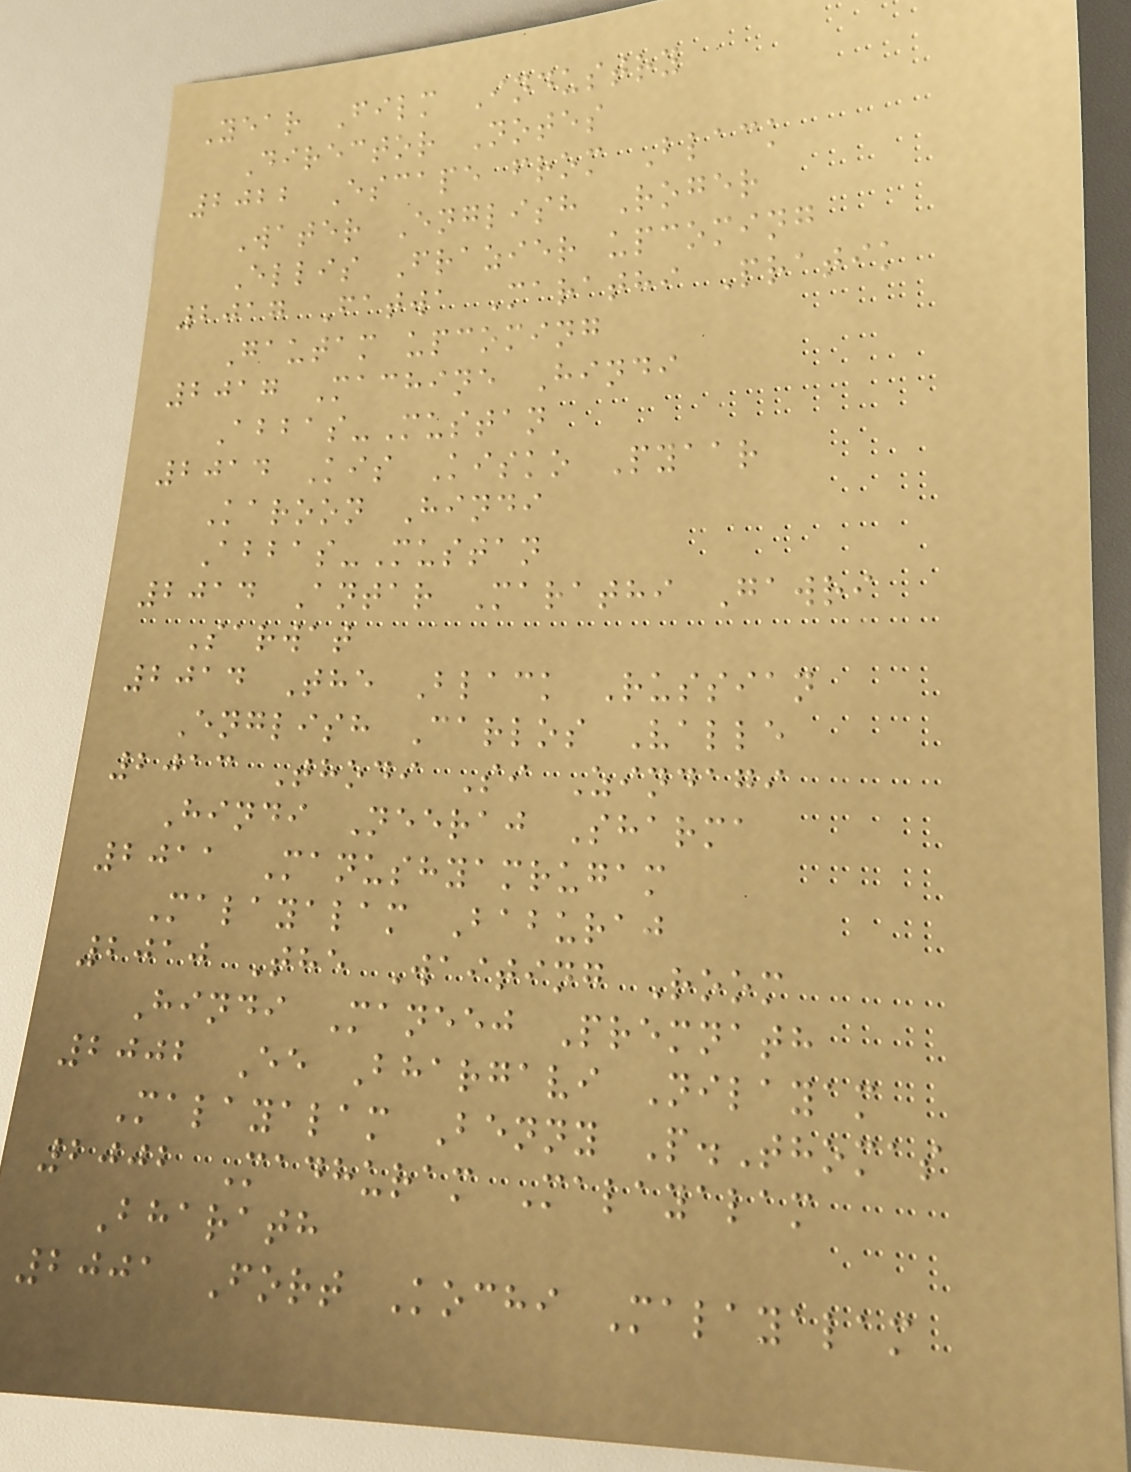Year Film Industry
Director Notes
2022 Escape from Black
Water English Roger
Ellis Frazier upcoming
2017 Fatwa Marathi Pratik
Gautam upcoming
2017 Machine Hindi
Abbas-Mustan
2014 Kis Kisko Pyaar
Karoon Hindi
Abbas-Mustan
2014 Antar Marathi Gawri
Sarwat
2014 The Black Russian
English Carlos Valle
2013 Thodi Si Zindagi
Hindi Neeraj Sharma
2011 Manushyamrugam
Malayalam Baburaj
2010 The Waiting Room
Hindi Maneej Premnath
2002 Ee Bhargavi Nilayam
Malayalam Benny P.Thomas
2002 Madhuram Malayalam
Bharath
2001 Fort Kochi Malayalam
